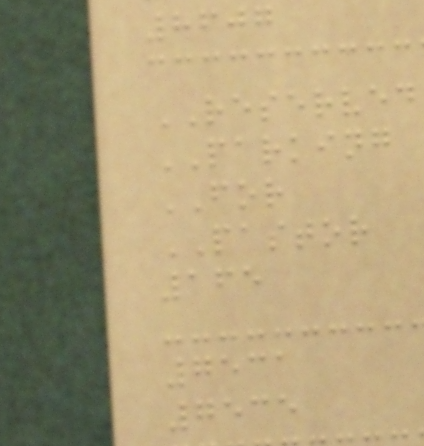8607
RESERVED
PARKING
FOR
PASTOR
165
7531
7535
